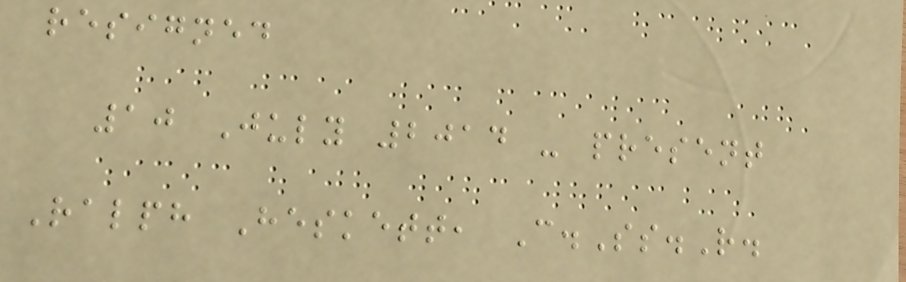resigned
10 July 2014 - present
Ralph Heskett, C.Ss.R.
